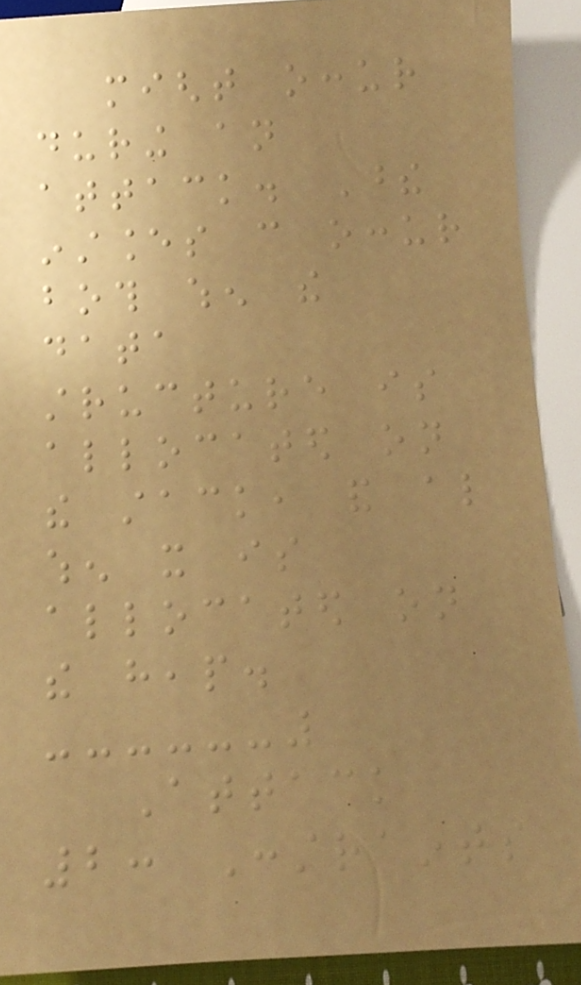might occur
during an
attack. These
instances can occur
both when the
data
structure is
allocated on
the stack, and also
when it is
allocated on
the heap.
Attack
2: Constraints
